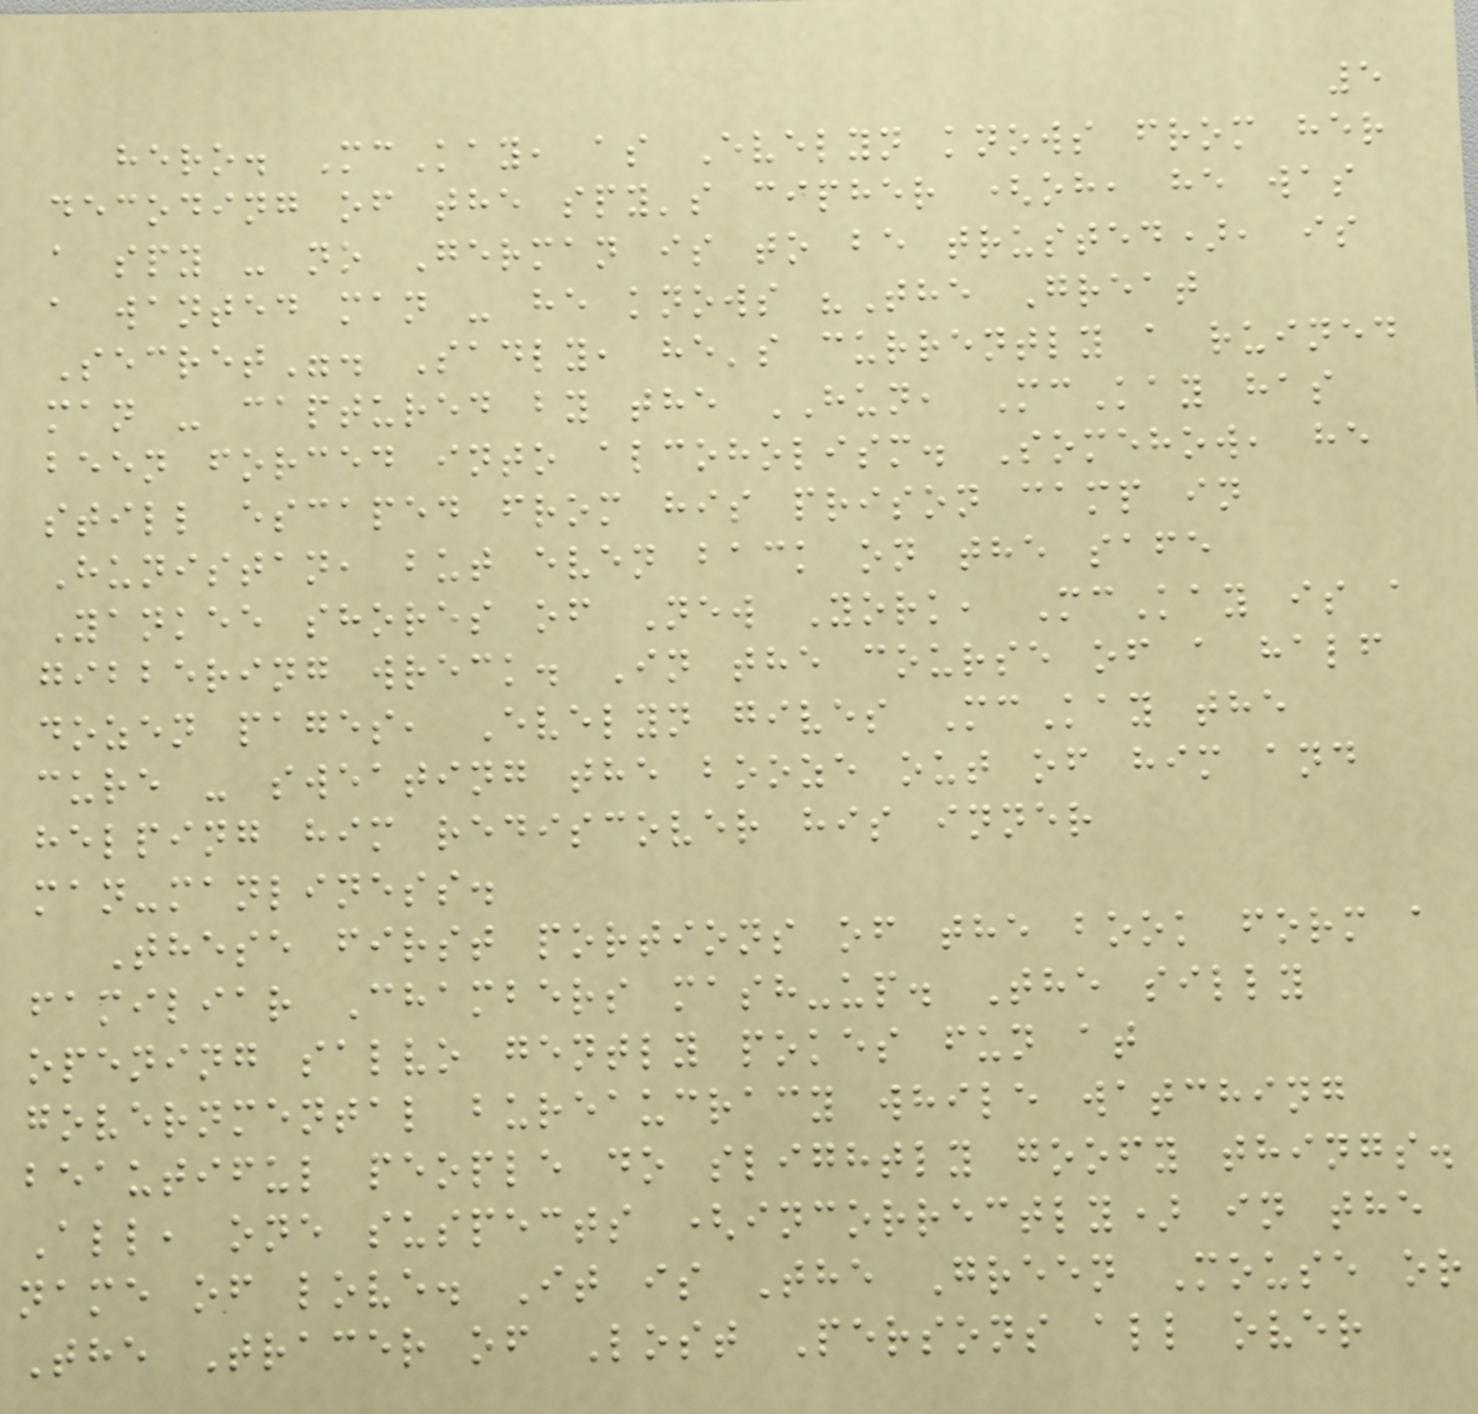5
hero. McKay, as Evelyn knows from her
decoding of the spy's cipher (oh, he was
a spy - no German is to be trusted), is
a wanted man - he knows "The Great
Secret". Sadly, he's currently a ruined
man - captured by the HUN, McKay has
been forced into alcoholism. Somehow, he
still escaped from his prison camp in
Hunistan, but even back on the safe
Yankee shores of New York, McKay is a
gibbering wreck. In the course of a half
dozen pages, Evelyn gives McKay the
cure - sweating the booze out of him and
helping him rediscover his inner
man-manliness.
These first portions of the book form a
familiar Chambers mash-up. The silly
opening salvo gently pokes fun at
governmental bureaucracy while watching
beautiful people do slightly goofy things.
All, one suspects (incorrectly) in the
name of love. It is The Green Mouse or
The Tracer of Lost Persons all over
